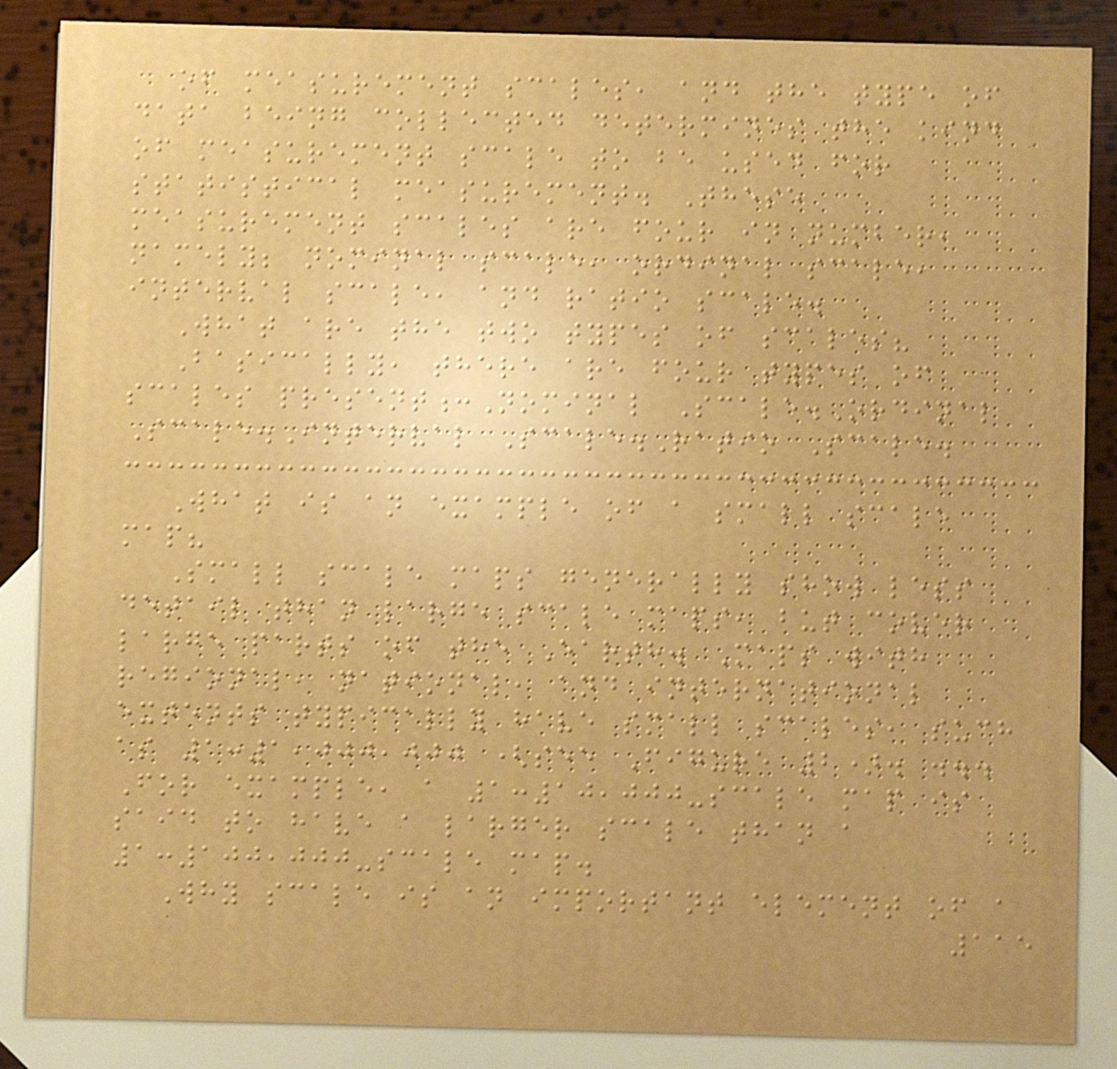of measurement scales, and the type of
data being collected determines the kind
of measurement scale to be used for
statistical measurement. These
measurement scales are four in number,
namely; nominal scale, ordinal scale,
interval scale, and ratio scale.
What are the two types of scales?
Basically, there are four types of
scales present:Nominal Scale.Ordinal
Scale.Interval Scale.Ratio Scale.
What is an example of a small scale
map?
Small scale maps generally show less
detail than large scale maps, but cover
large parts of the Earth. Maps with
regional, national, and international
extents typically have small scales, such
as 1:1,000,000 (see Figure 2). ...
For example, a 1:10,000-scale map is
said to have a larger scale than a
1:100,000-scale map.
Why scale is an important element of a
115
